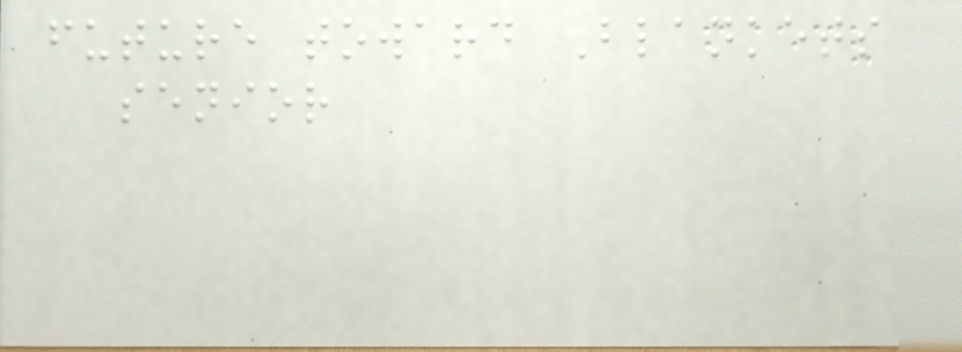future toward Blankets
senior
